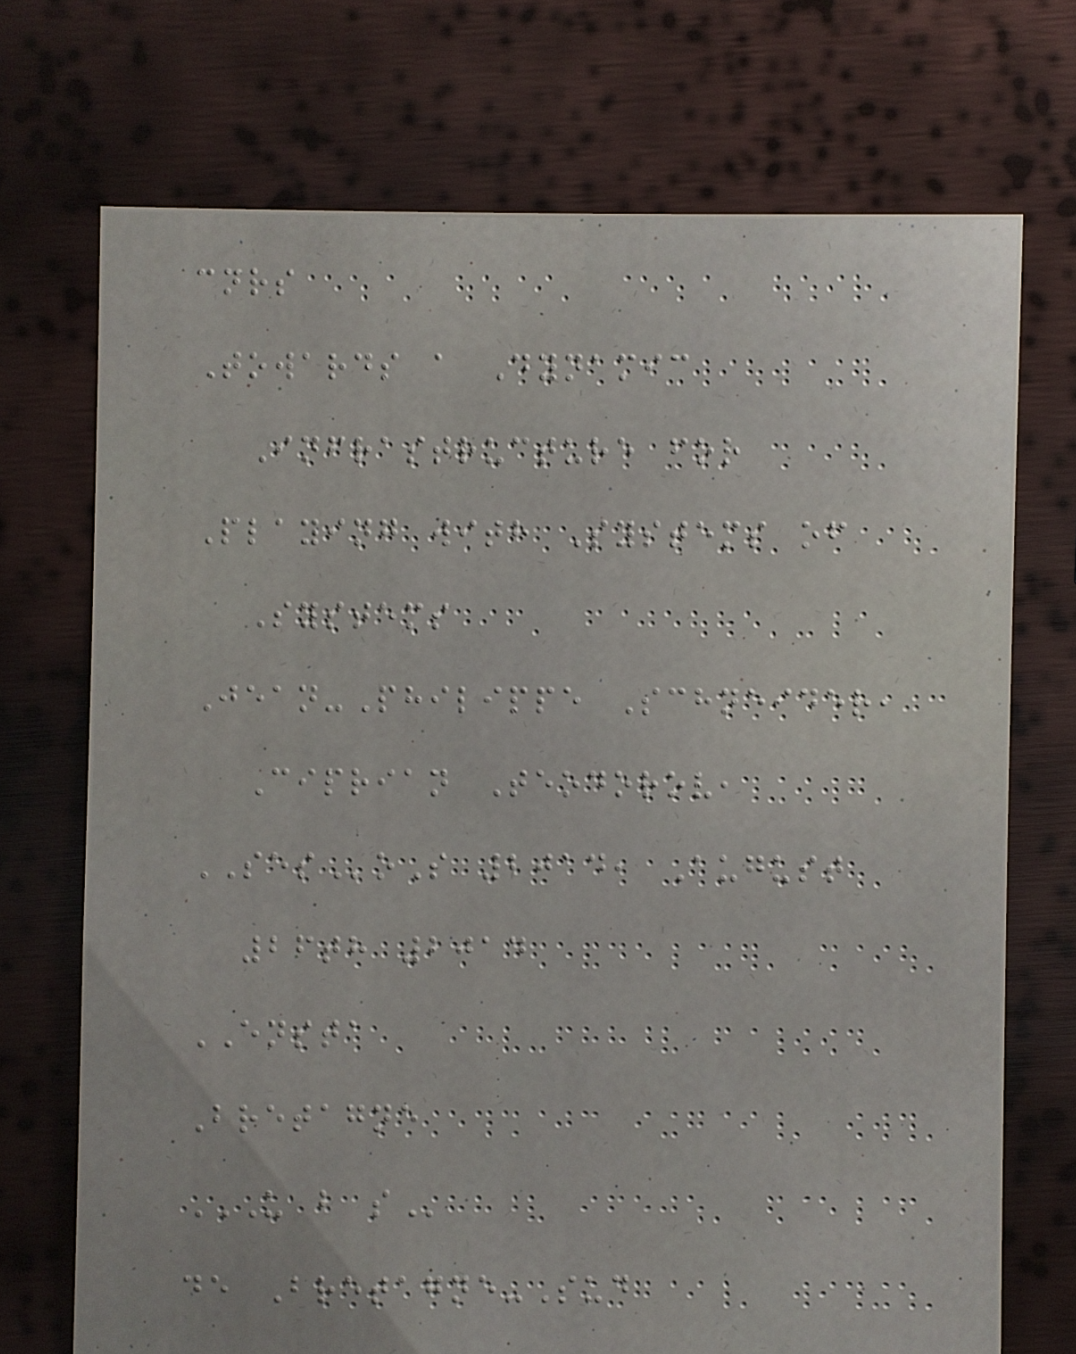cnrs
Towards a Dynamic
Infrastructure for
Playing with Systems of
Systems
Jean-Philippe Schneider,
Ciprian Teodorov,
SESoS 2014, August
26th 2014
ENSTA
Bretagne
U B S
de Bretagne-Sud
